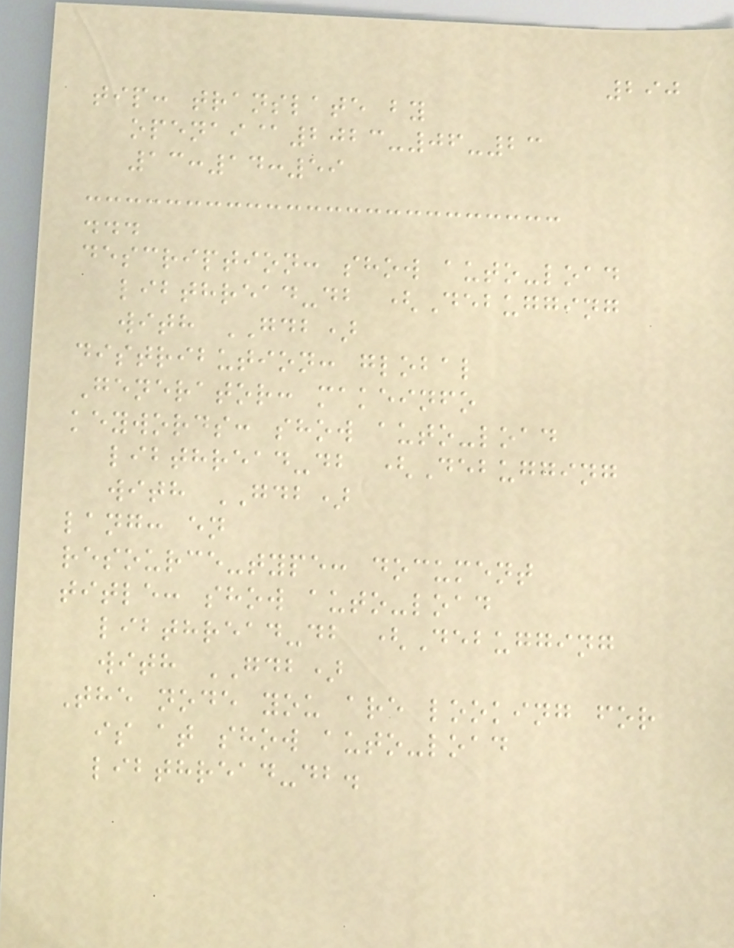290
tip: translate by
openai@2023-06-23
13:14:59
...
description: show auto-load
libthread-db (Debugging
with GDB)
distribution: global
Generator: makeinfo
keywords: show auto-load
libthread-db (Debugging
with GDB)
lang: en
resource-type: document
title: show auto-load
libthread-db (Debugging
with GDB)
The node you are looking for
is at show auto-load
libthread-db.
